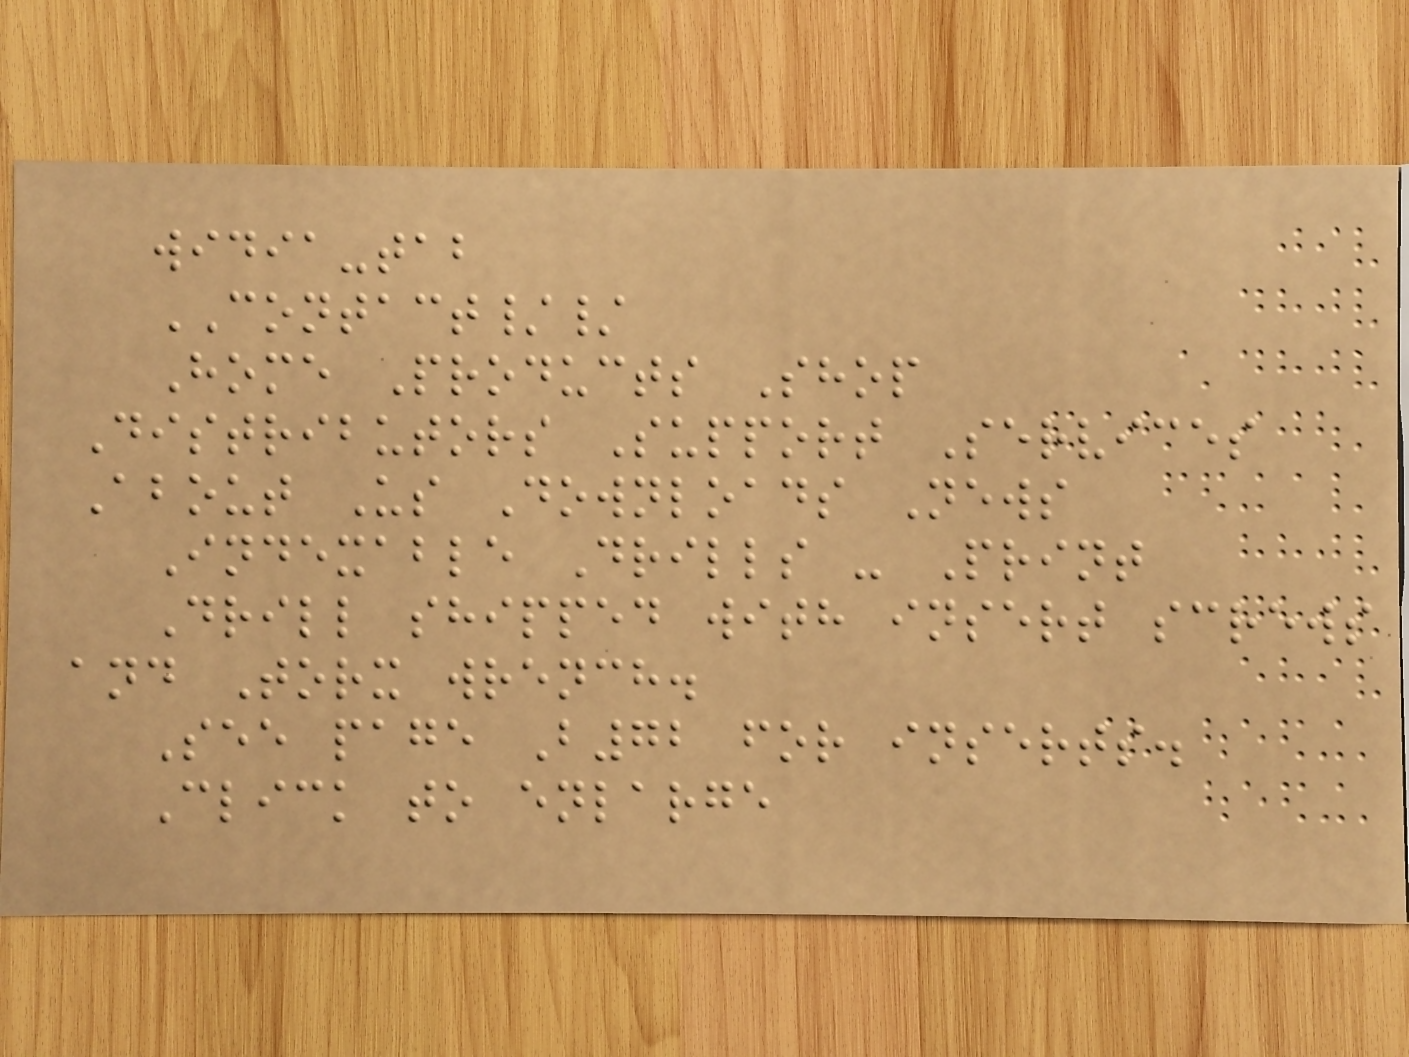widia-tab
CONTACT//
Home Products Shop
Distributors Support Services
About Us Downloads News
Indexable Drills - Print
Drill shipped with insert screws
and Torx wrench.
See page B72 for inserts.
Click to enlarge
